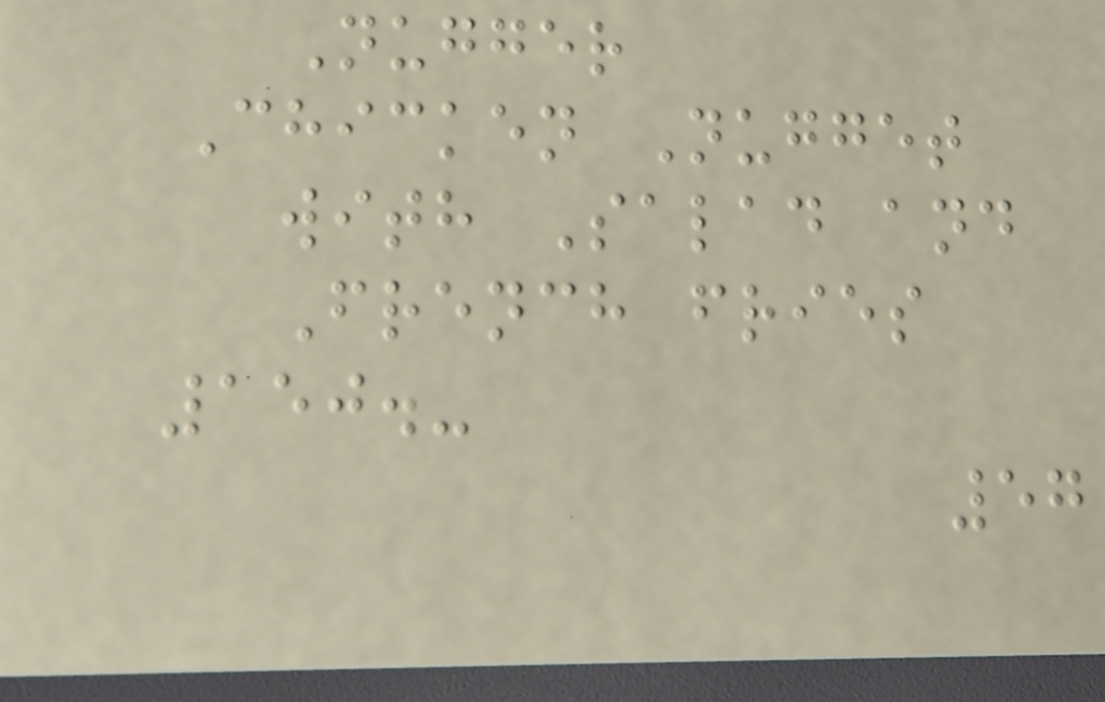Nugger
Chicken Nugget
with Salad and
French fries
150.-
57
